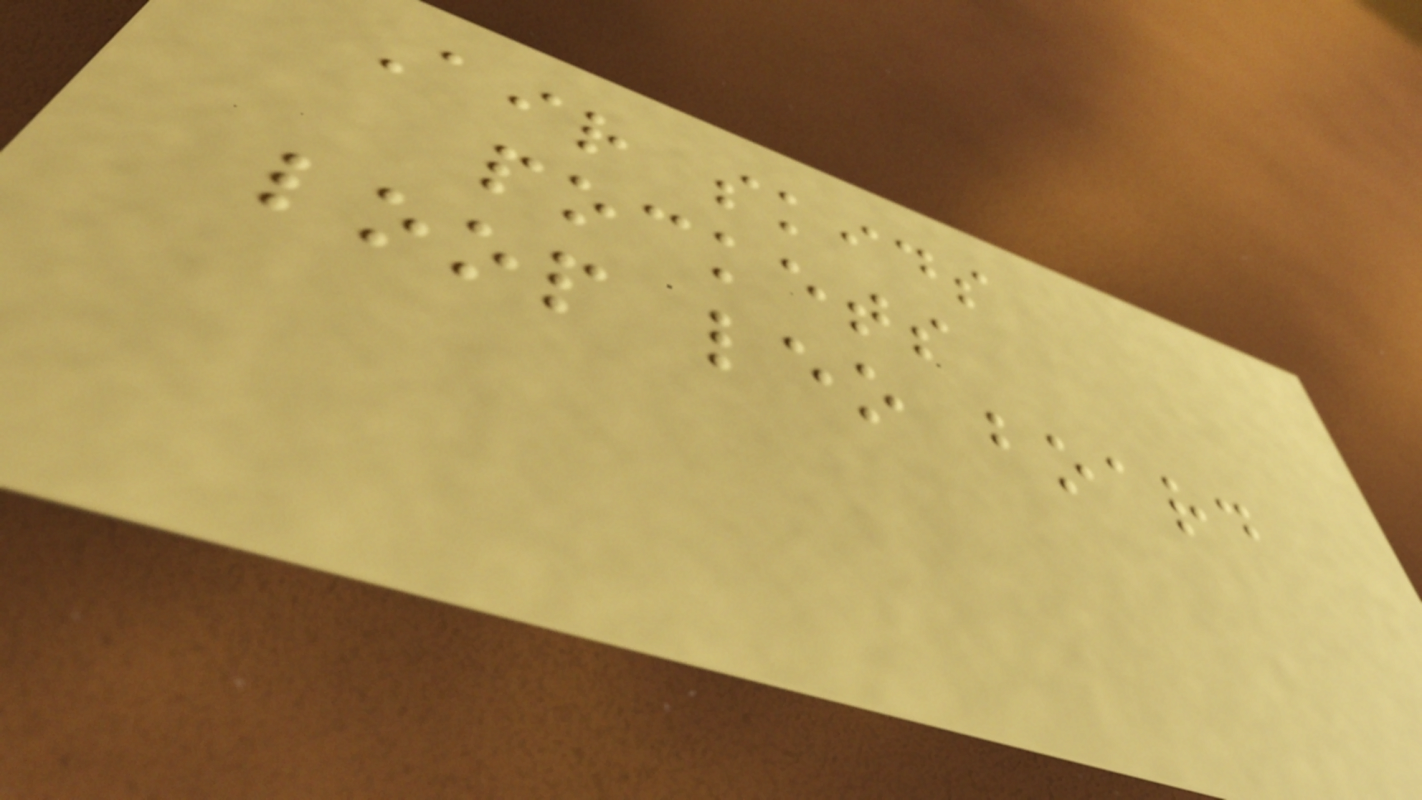Air skids
pockets
loop leo board
